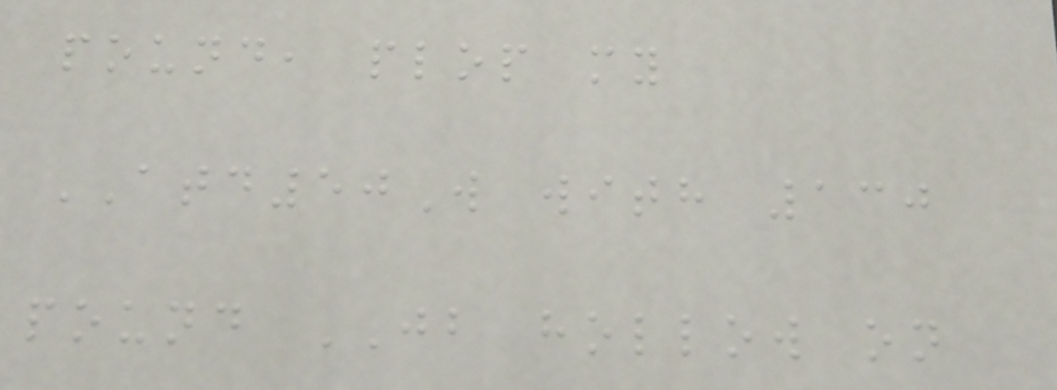pound, plop my
ATD50W with 130
pound JB hollow on
